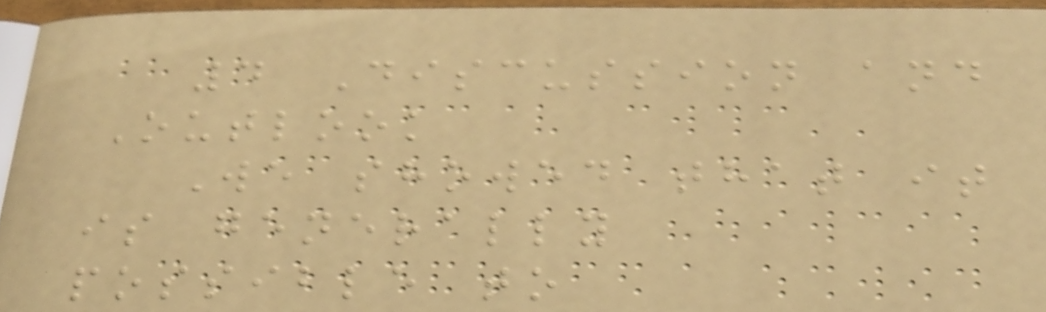4 Discussion and
Outlook
We showed that it
is generally
possible to
